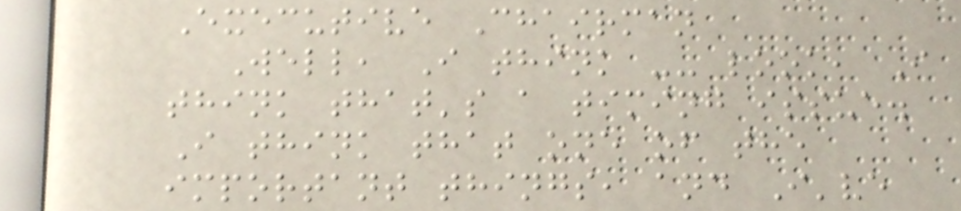Executive Chairman
Well, I think -- look, I
think that's a timing issue.
I think that one of the
important things, and I've
